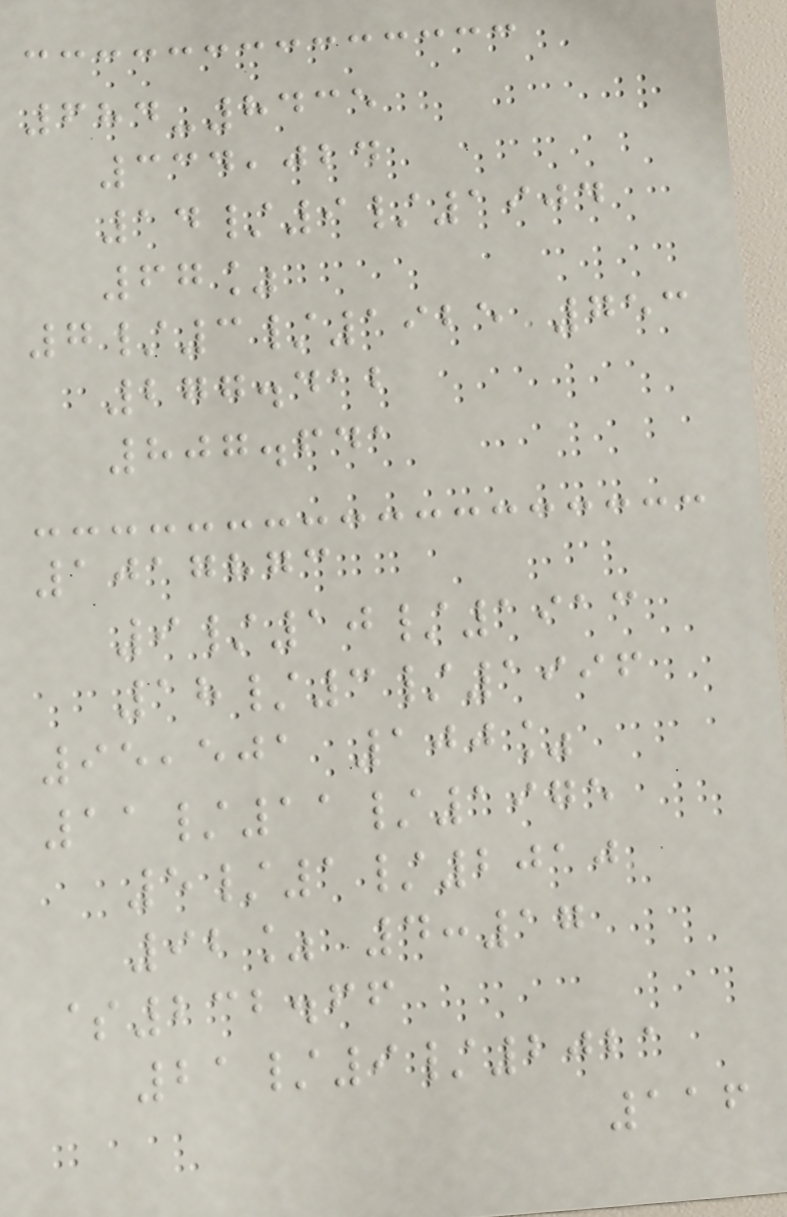684-8435
334,024
14/9/1904
67%
7/3/1925 753
277.412
807.641
1017873
9/10/1913
18/3/1996
95,501 100%
11/11/1975
5/1/2010
92% 4:17
$232.66
21/9/2021
116
